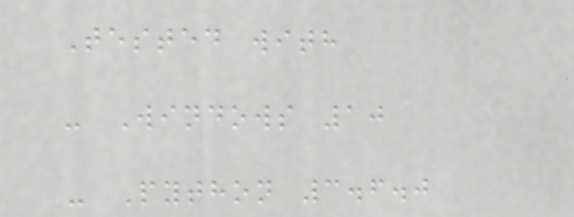Tested with
- Windows 10
- Python 3.6.0
